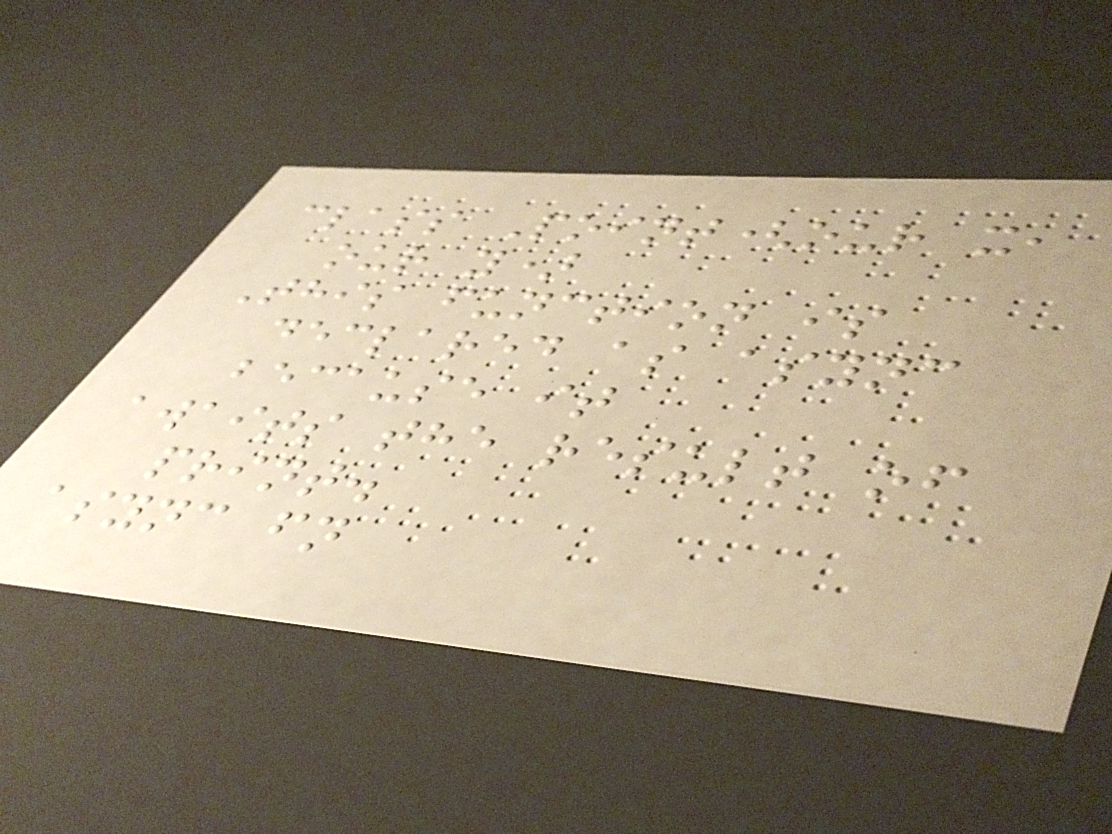class Point(our x,
our y)
This function is
declared as async
because it
awaits the result of
print.
async fn
